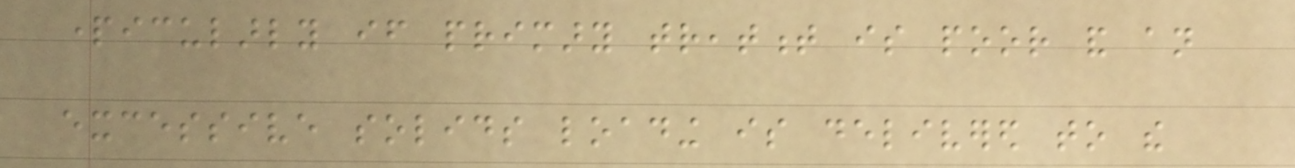particularly if primary treatment is poor and an
excessive solids loading is delivered to the
